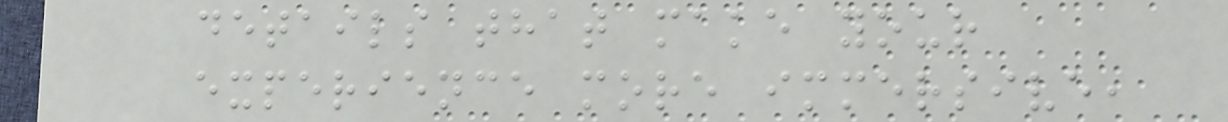details that make your
experience more immersive,
